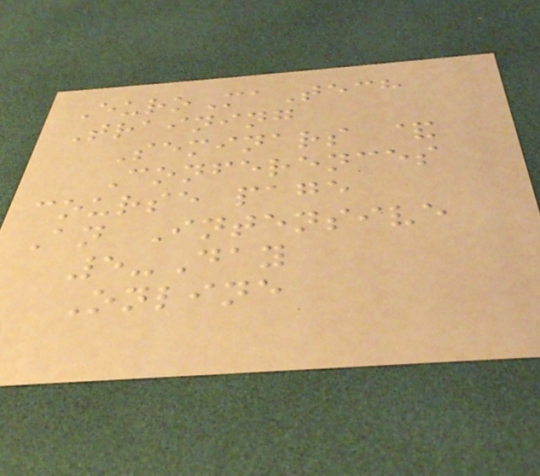EuroMaTech
Training
Seminars &
Conferences
course page
An Intensive
5-Day
Online
